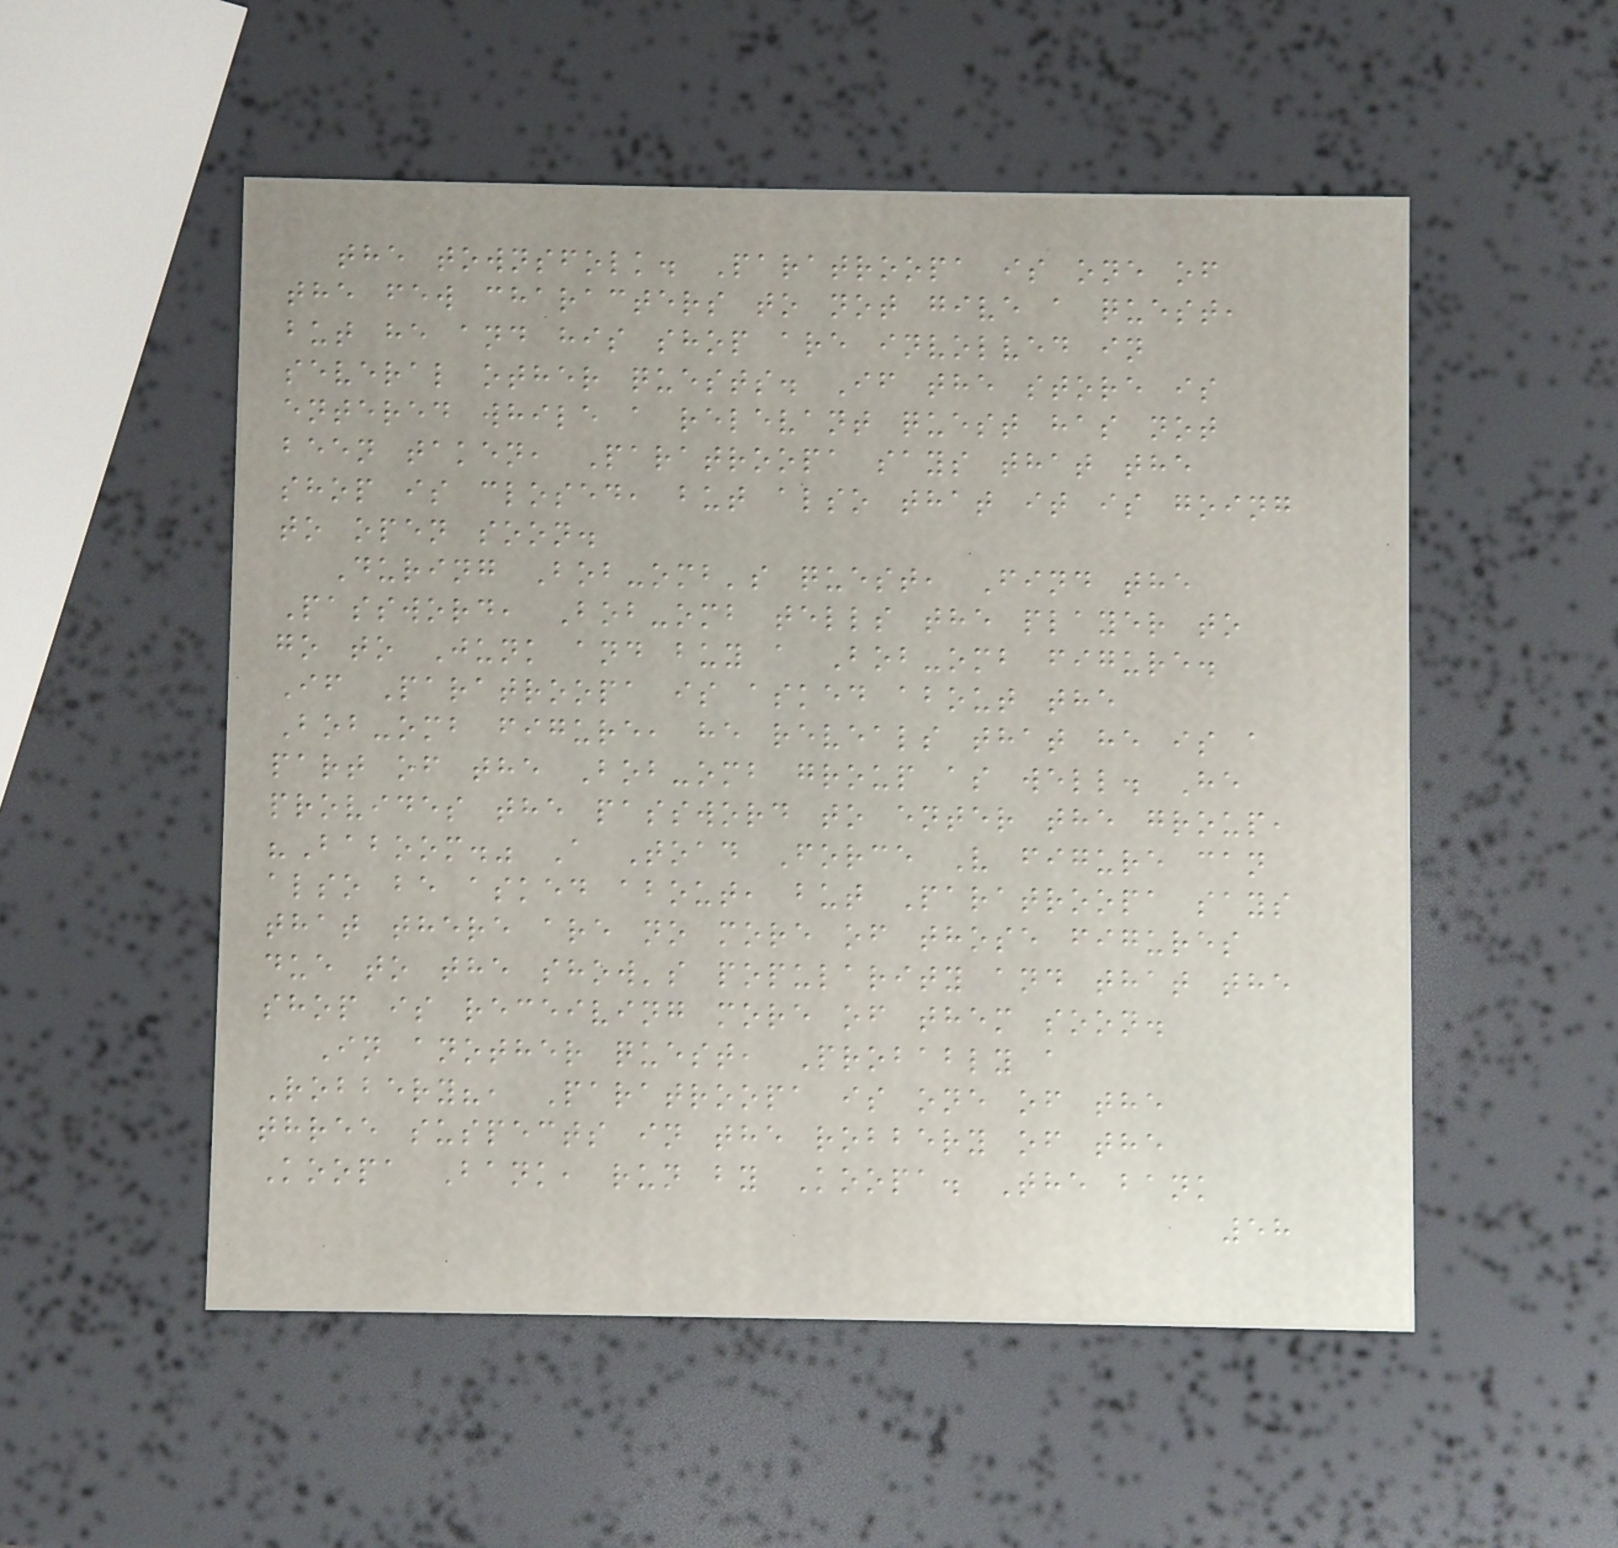the townsfolk. Paratroopa is one of
the few characters to not give a quest,
but he and his shop are involved in
several other quests. If the store is
entered while a relevant quest has not
been taken, Paratroopa says that the
shop is closed, but also that it is going
to open soon.
During Bob-omb's quest, Find the
Password, Bob-omb tells the player to
go to Junk and buy a Bob-omb figure.
If Paratroopa is asked about the
Bob-omb figure, he reveals that he is a
part of the Bob-omb group as well. He
provides the password to enter the group,
"Baboom." A Toad Force V figure can
also be asked about, but Paratroopa says
that there are no more of those figures
due to the show's popularity and that the
shop is receiving more of them soon.
In another quest, Probably a
Robbery?, Paratroopa is one of the
three suspects in the robbery of the
Koopa Bank, run by Koopa. The bank
58
